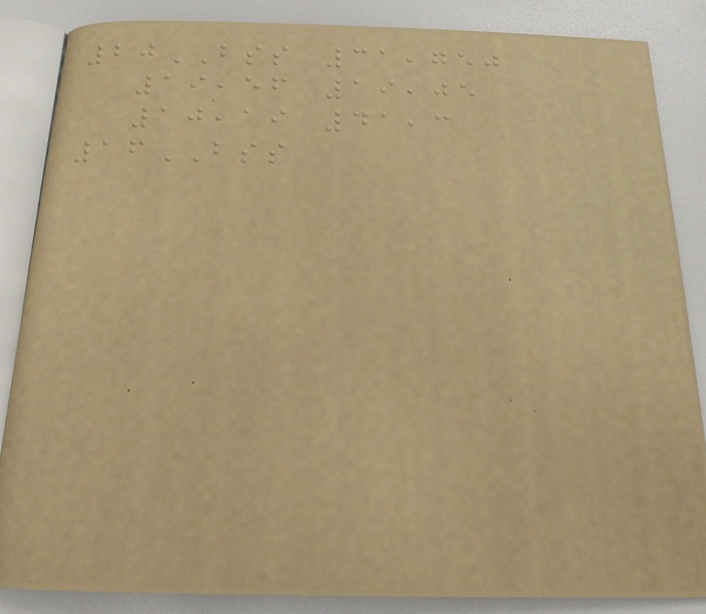20BSS 31,750
19,56 19,05
10,19 41,3
16BSS
